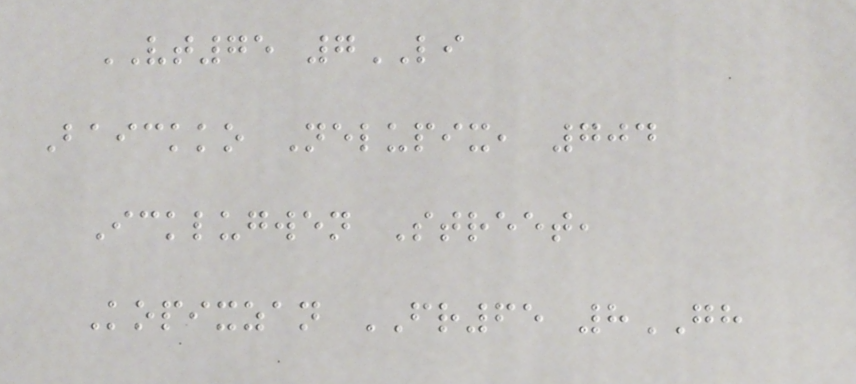VT75 7LI
Baickko Nelupix, 704
Icklugwen Street,
Kopixzan FR65 8GH
